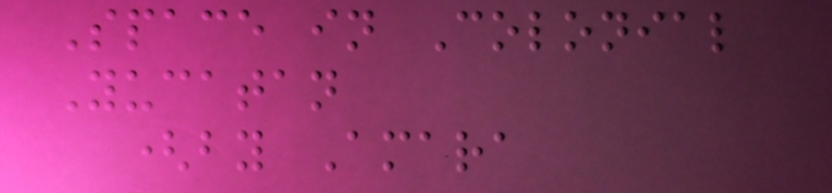Space in Colonial
Yucatan
(by Amara
